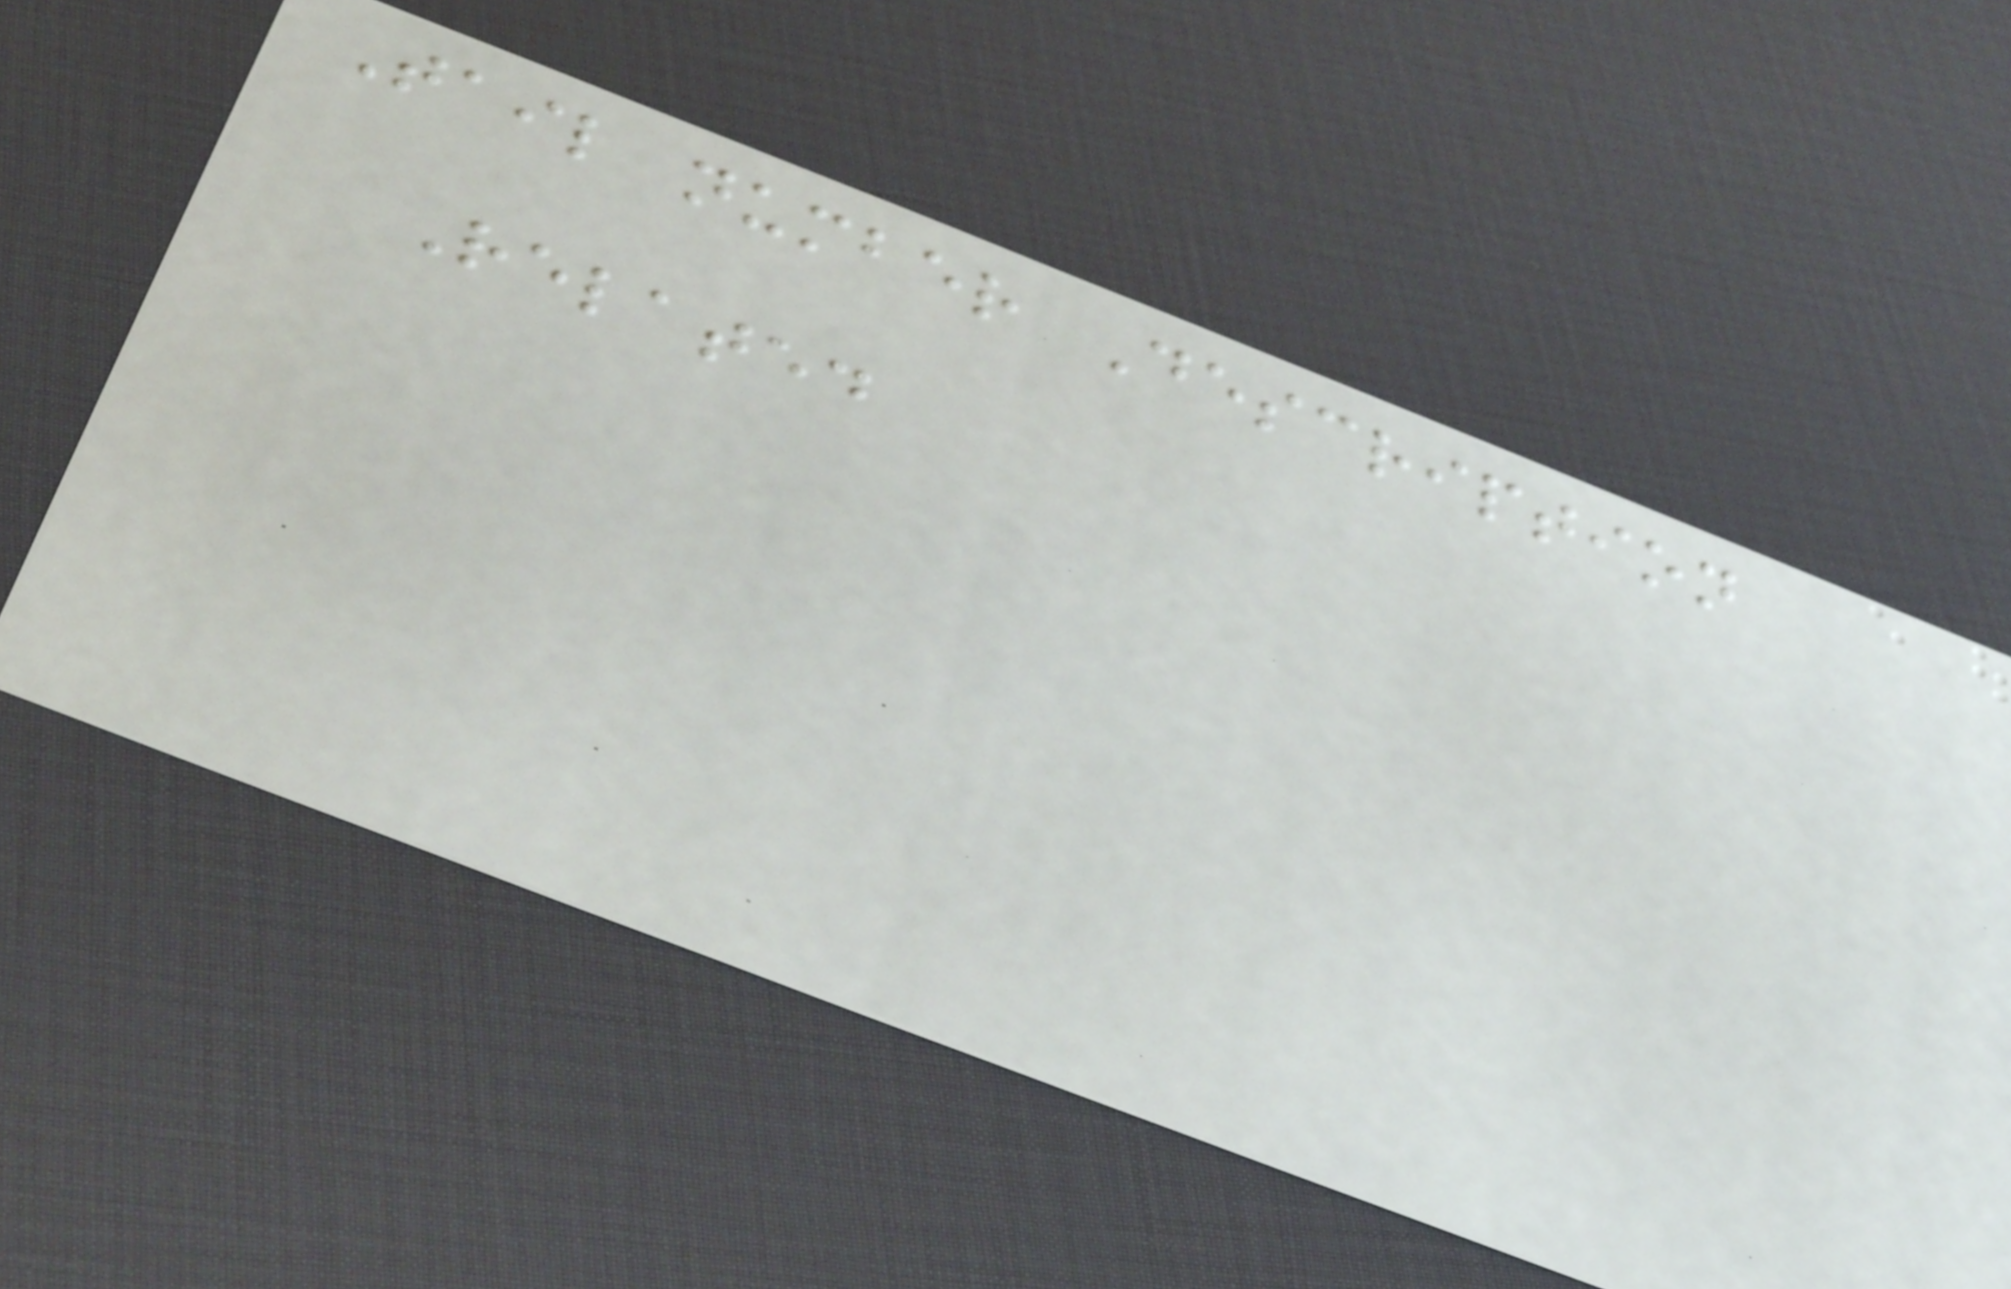Tail number Description
Related
